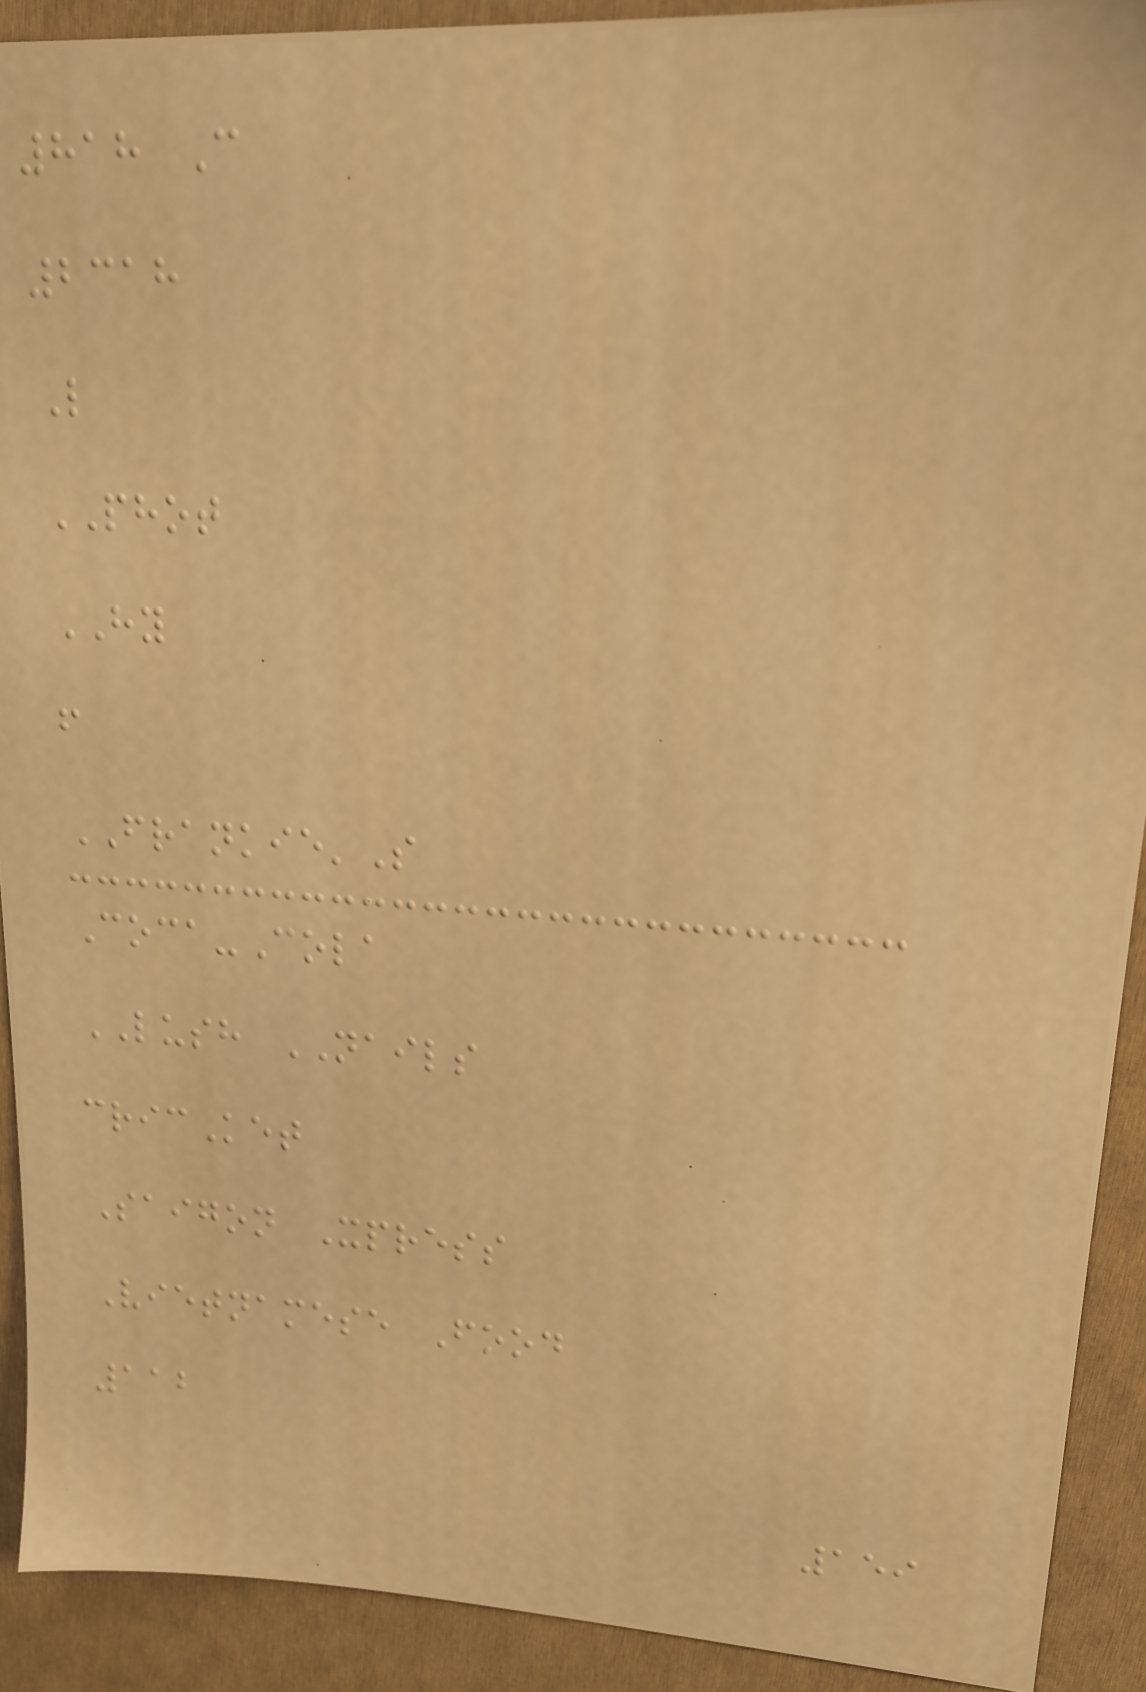818 C
2318
L
PHOT
HY
f
FRANKIE'S
Coca-Cola
LUSH NAILS
cricKet
Saigon Xpress
Vietnamese Food
112
159
